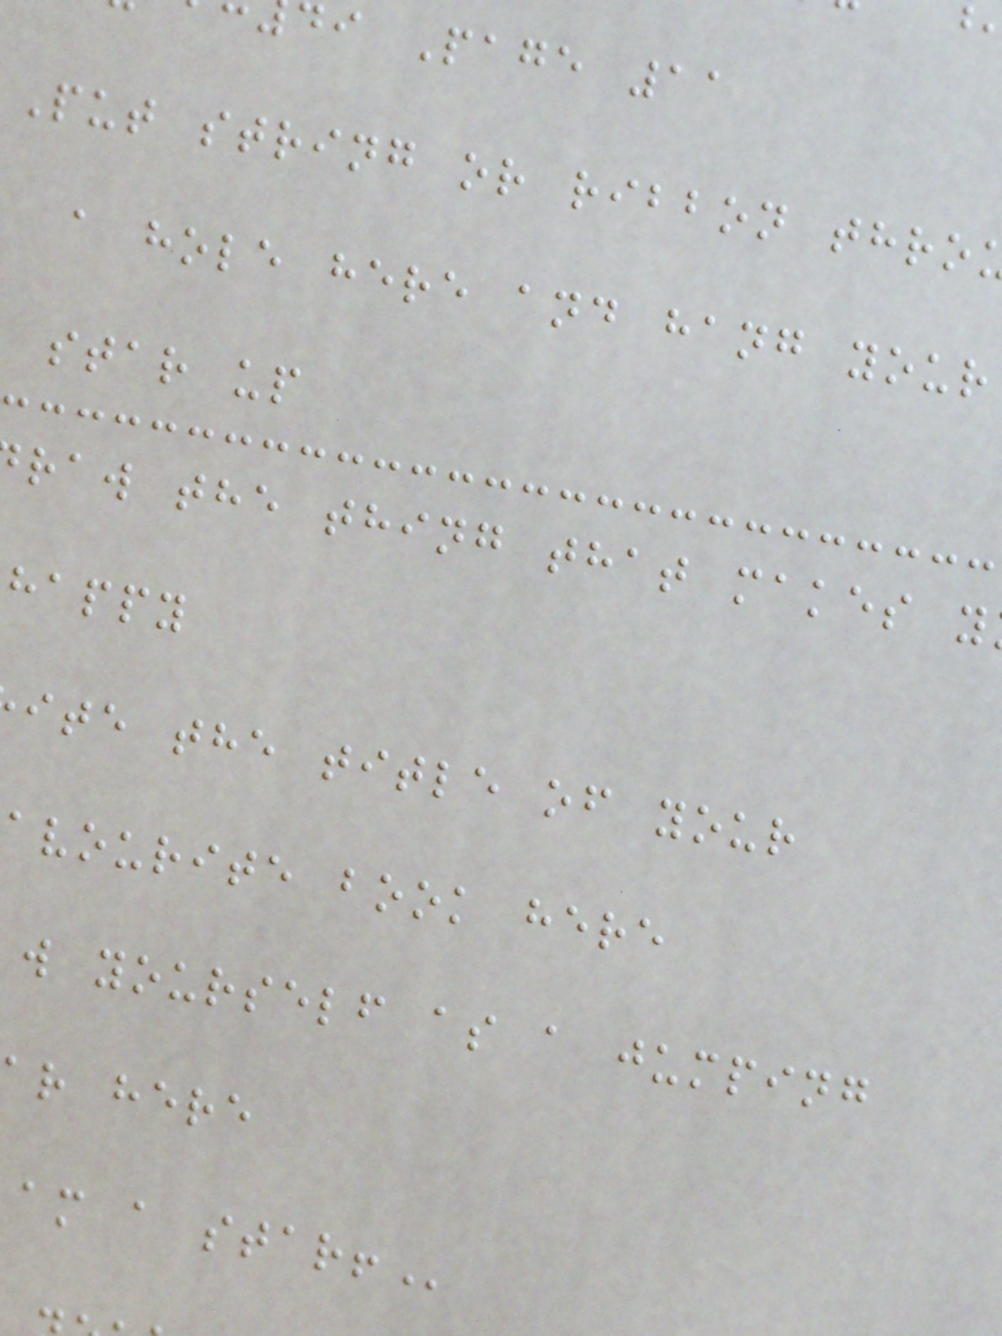di Page 11
Put string or ribbon thro
a hole here and hang your
star up
raw the thing that makes y
happy
ite the title of your
avourite book here
w yourself as a jumping
r here
